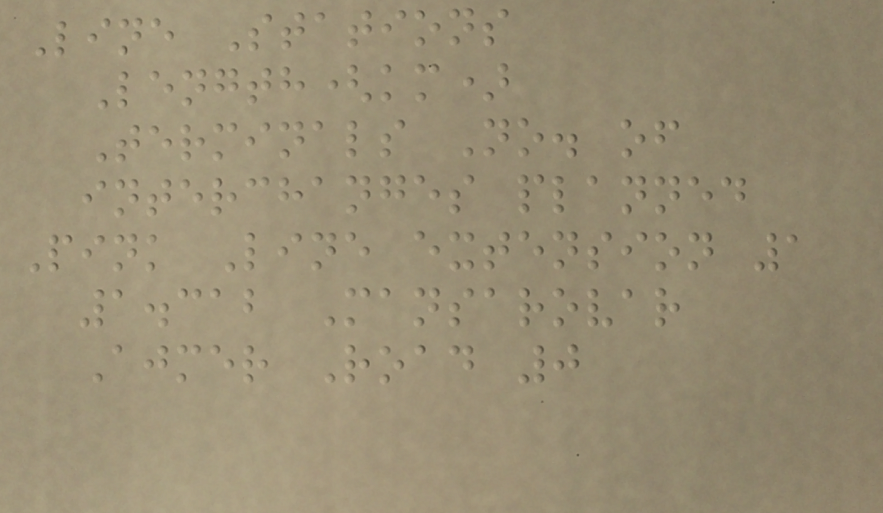Line Stations
Length(km)
Terminals No. of
interchanges planned
Pink Line extension 1
1.312 Mansarovar
Ajmer Road 0
